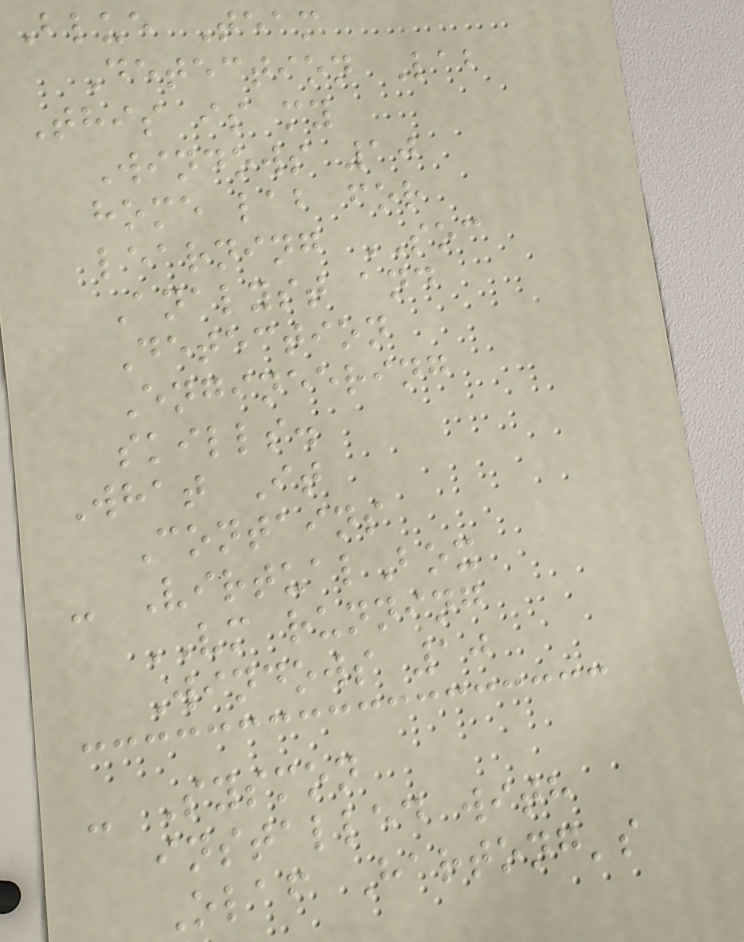Blue Team
Detection Lab
This is my
Windows 10
home lab for
learning SOC
Analyst and
Detection
Engineering
skills.
What It
Contains
- VirtualBox
VM running
Windows 10
- Sysmon
installed with
Olaf Hartong's
